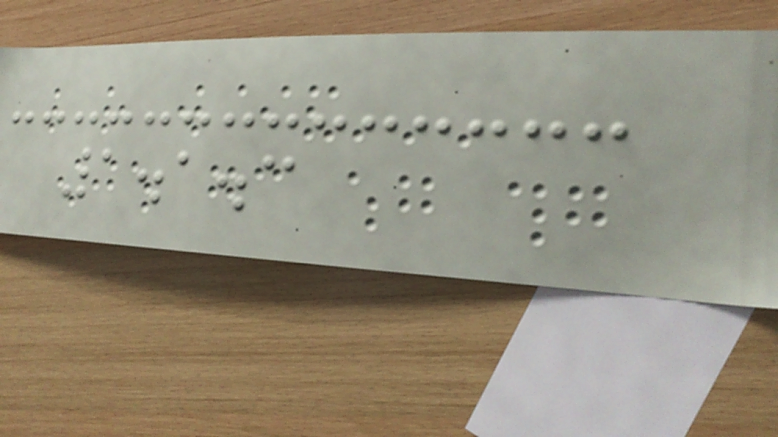1.1.3
